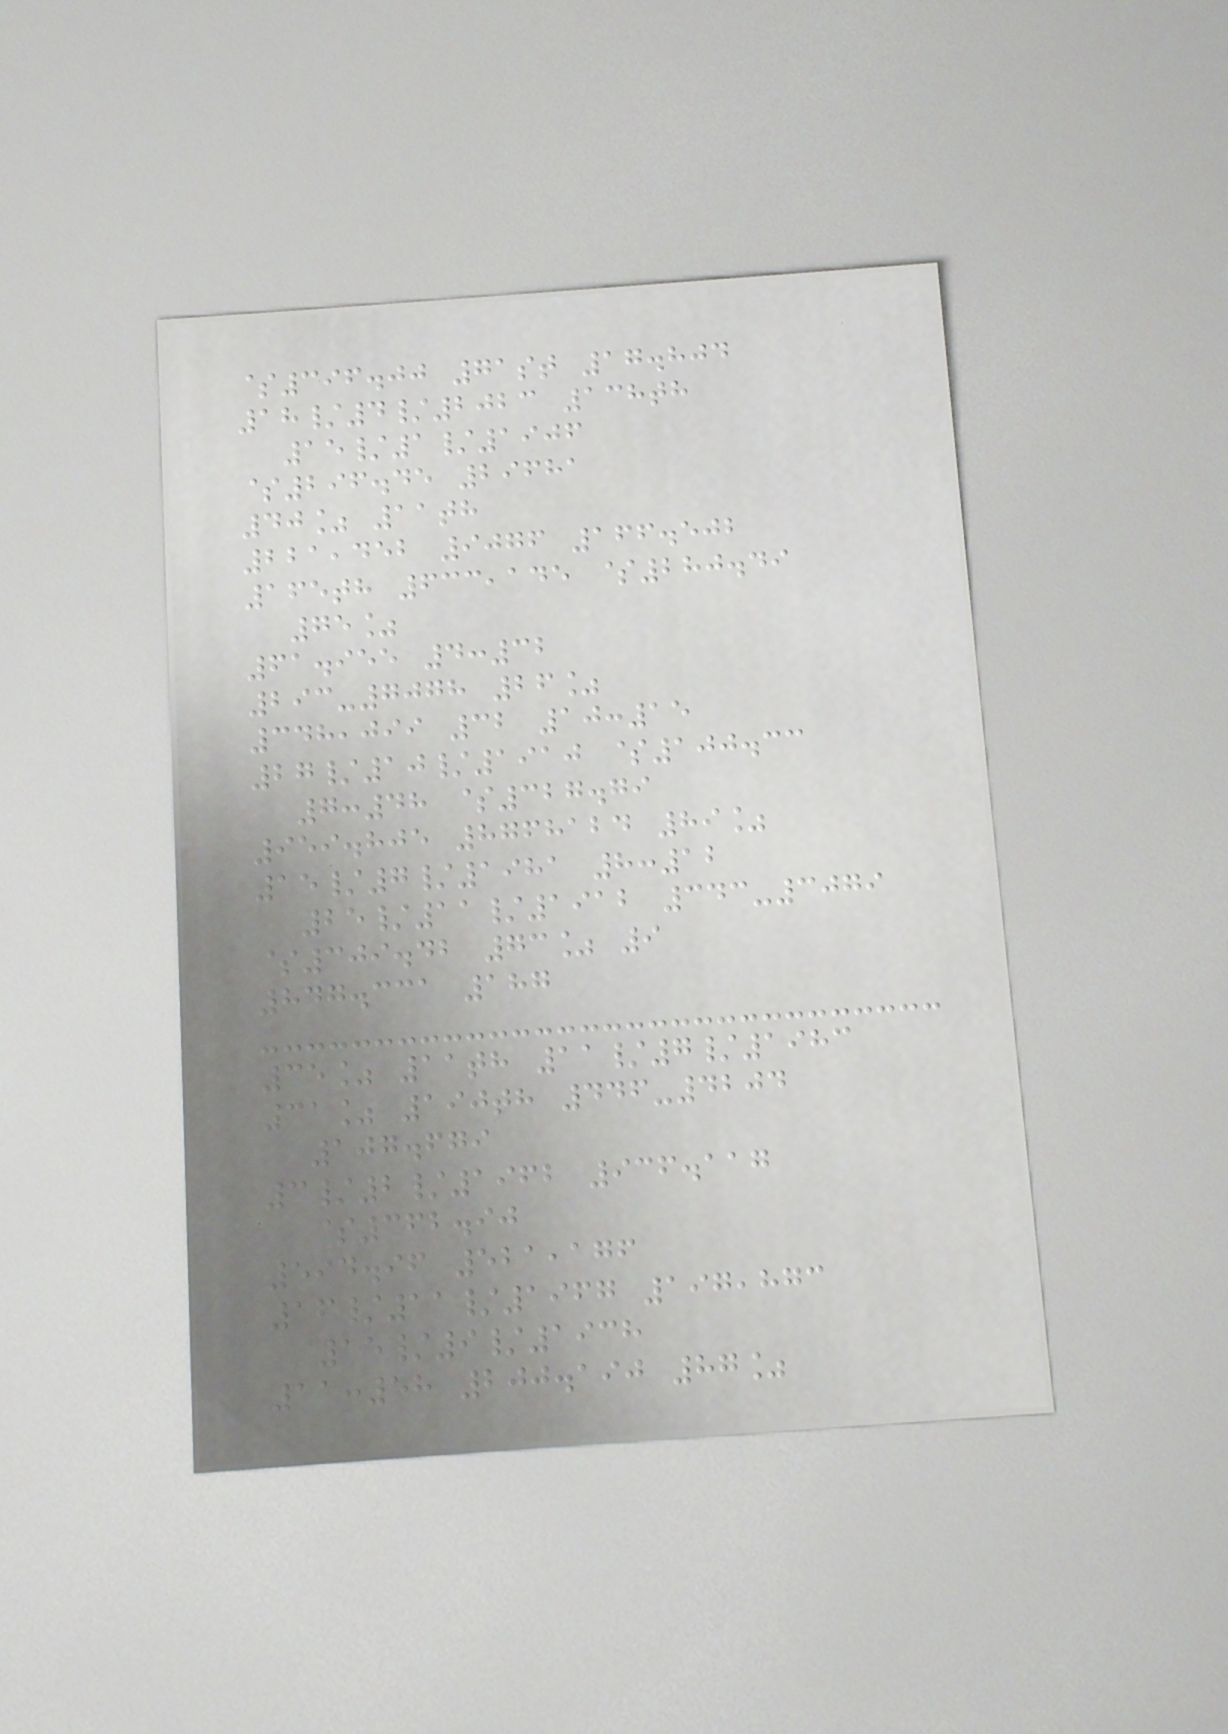$396.00 71st 17.804
18/4/2023 138th
15/1/1906
$296.45 29681
40% 11th
221,452 9076 166.502
165th 633,145 $280.49
75%
61.955 4:32
293-7078 26%
348,099 32 10:15
27/10/1910 $100.33
7:48 $327.79
959.805 8768124 89%
15/7/1981 8:12
25/11/1912 343-3079
$309.42 73% 9
847.331 187
35% 11th 11/7/1983
31% 190th 446-4204
107.679
3/2/1962 936.117
$362.90
594.96 521,176
16/11/1967 197,873
15/9/1938
11:58 200.190 87%
